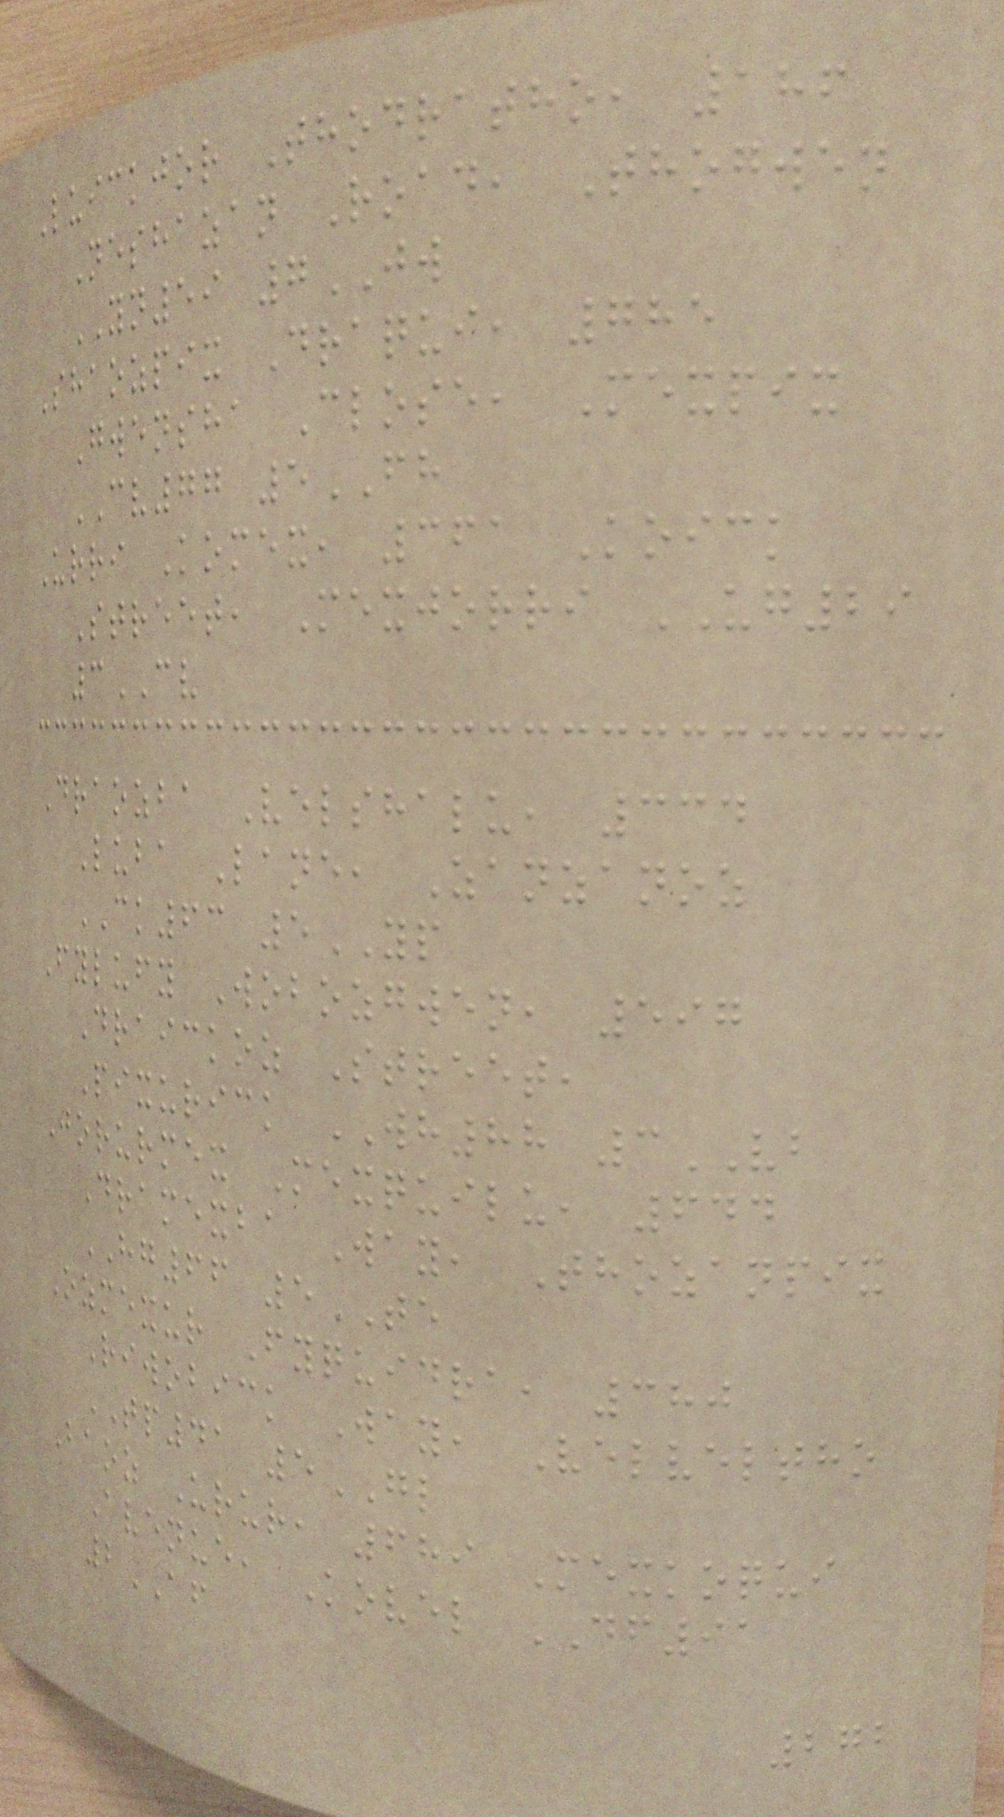Luickjor Thodratho, 186
Neshazan Road, Thogwen
YN59 7JW
Shaozpix Draqui, 785
Gwensha Close, Mexpix
CV77 5FH
Urri Komex, 361 Koick
Street, Mexjorri UG29
3CV
Draozba Velshalu, 334
Luba Lane, Zanzanoz
CK63 5YP
Fylufy Wobozgwen, 597
Draickoz Street,
Pixurick WH88 3VB
Jorurmex Mexquilu, 644
Dramexba Way, Thozanpix
HG66 5TE
Ozmexur Fyquidra, 380
Riwobick Way, Velveltho
TP41 5GL
Baoz Urur, 689 Mexkoqui
Avenue, Kovel DF91
2AF
272
